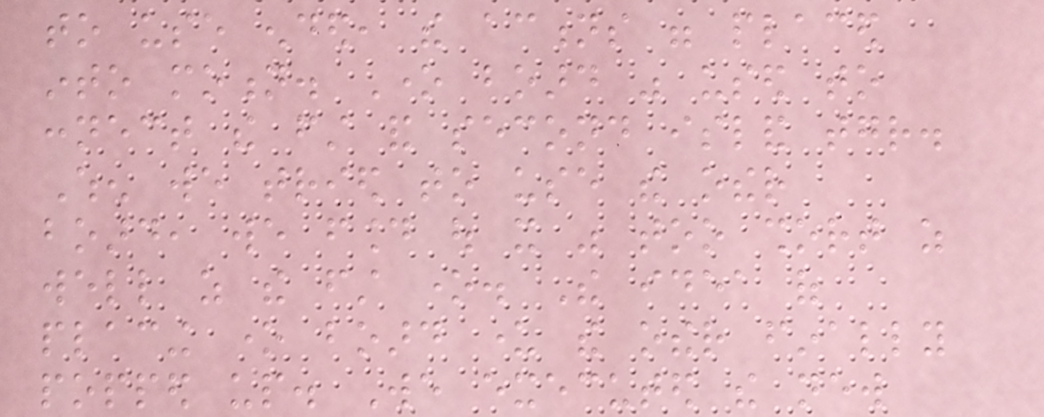to use ended, the actions were placed
into motion. One board was used to
connect the first and second island together.
When we tried to use the other
board, we found out it was too short as
well as the first one. The idea of
placing one board under the other finally
popped up. We executed the new
